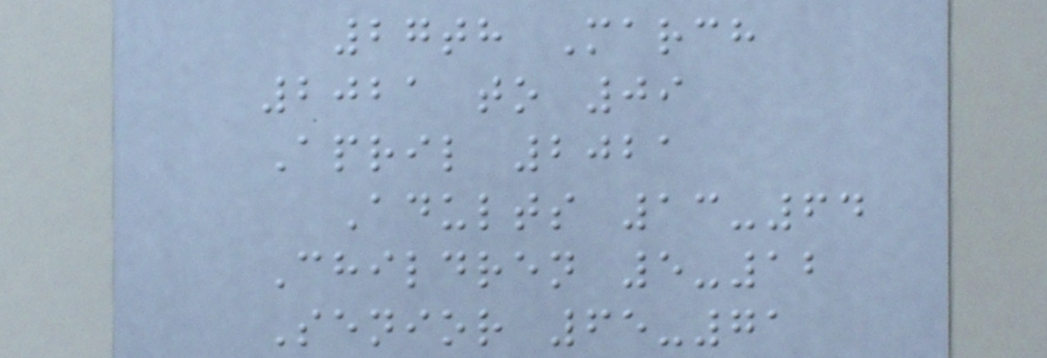27th March
2021 to 09
April 2021
Adults 13-64
Children 5-12
Senior 65-71
